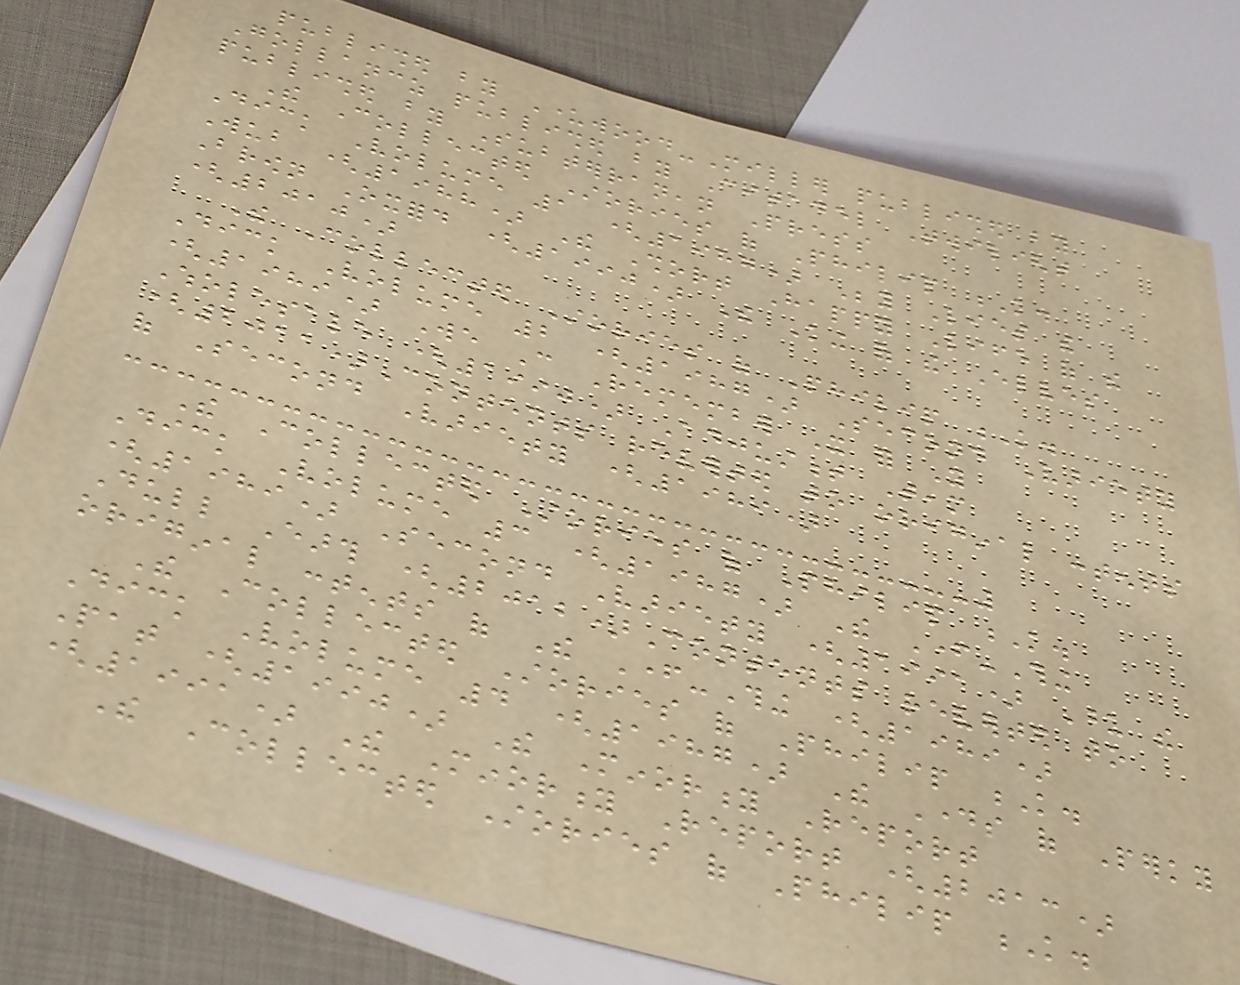published by Underwood-Miller published by
Gollancz published by Citadel Twilight
published by Subterranean Press
The Collected Stories of Philip K.
Dick Volume 1 (1987) Beyond Lies the
Wub (1988) The Short Happy Life of the
Brown Oxford (1990) The King of the Elves
(2010)
The Collected Stories of Philip K.
Dick Volume 2 (1987) Second Variety
(1989) We Can Remember It for You
Wholesale (1990) Adjustment Team
(2011)Contents reverted to original contents
of Second Variety (1989)
The Collected Stories of Philip K.
Dick Volume 3 (1987) The Father-Thing
(1989) Second Variety (1991) Upon the
Dull Earth (2012)Contents reverted to
original contents of The Father-Thing (1989)
The Collected Stories of Philip K.
Dick Volume 4 (1987) The Days of Perky
Pat (1990) The Minority Report
(1991) The Minority Report (2013)
The Collected Stories of Philip K.
